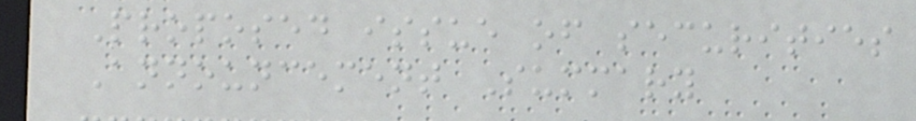Proposed issue of securities
Announcement Summary
